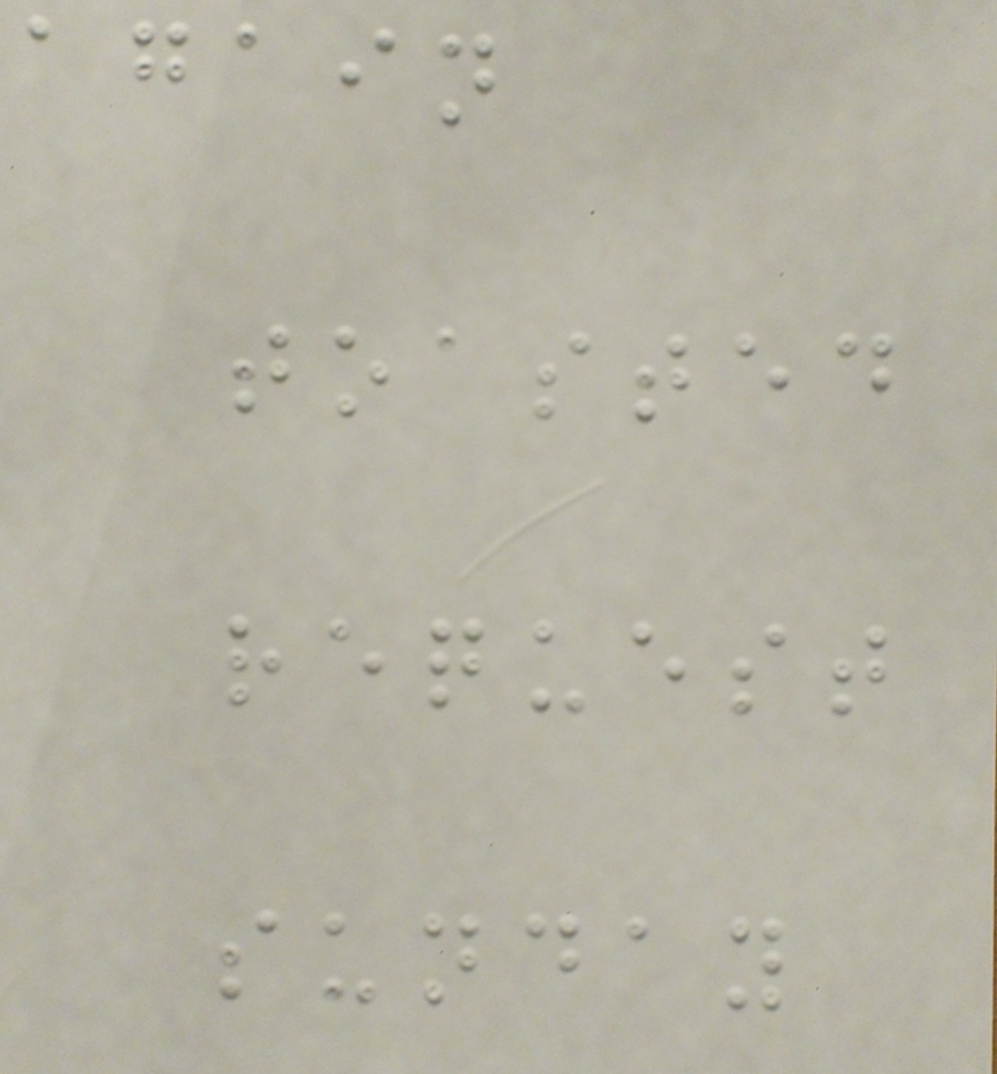again
toasted
request
sunday
